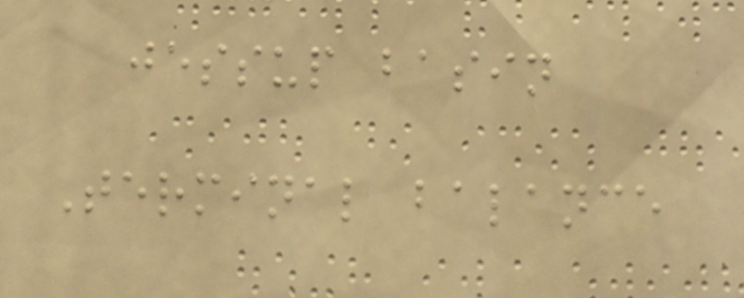jessup basin
Terminal balance
